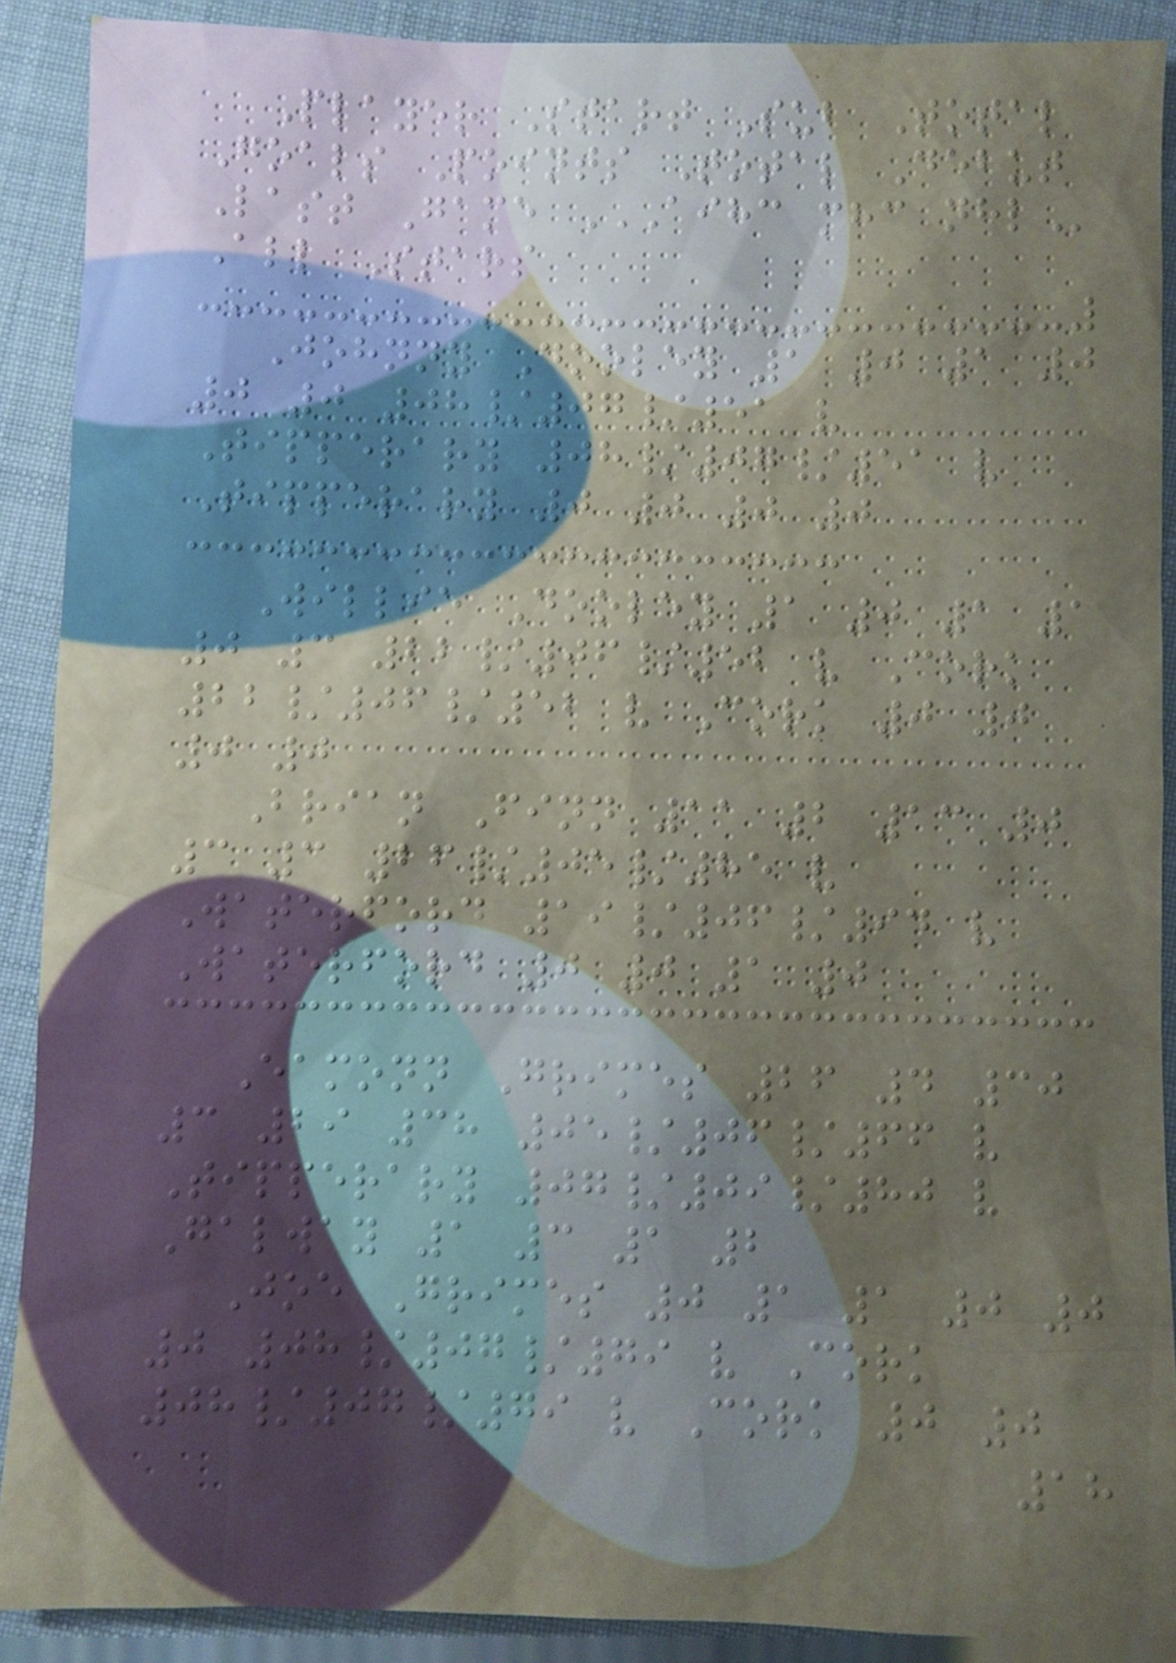Player Start Sub Total
Goals Points Total Debut
Last Game AIHC MHC NHL
All Stars
Johnny Dooley 1 0 1 0
0 0 08/07/51 v
Tipperary 08/07/51 v
Tipperary 0 0 0 0
Willie Dooley 1 0 1 1
0 3 22/06/52 v Cork
22/06/52 v Cork 0 0
0 0
Brian Finn 11 2 13 0
3 3 26/05/85 v
Waterford 19/06/94 v
Waterford 0 0 1 0
Eamonn Grimes 26 4 30
3 29 38 05/06/66 v
Tipperary 07/09/80 v
Galway 1 3 1 2
Joe Grimes 0 1 1 0 0
0 08/07/79 v Cork
08/07/79 v Cork 0 0
18
